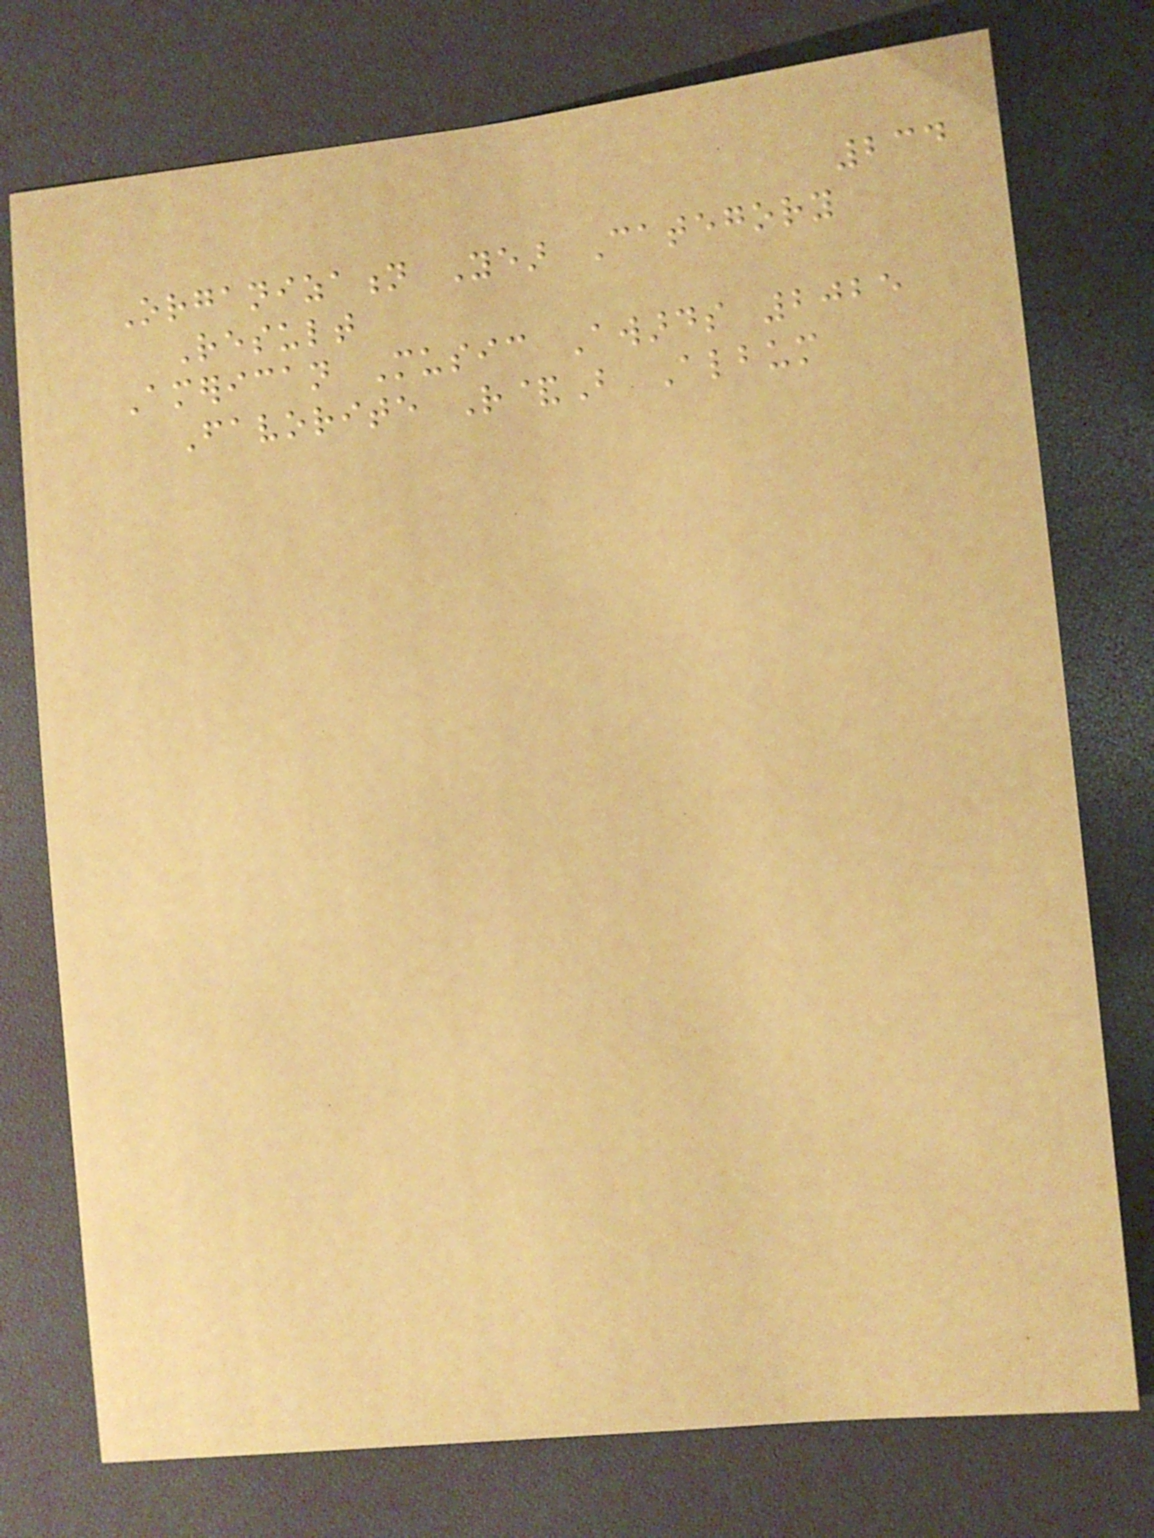234
Organization Year Category
Result
American Music Awards 2025
Favorite R&B Album
